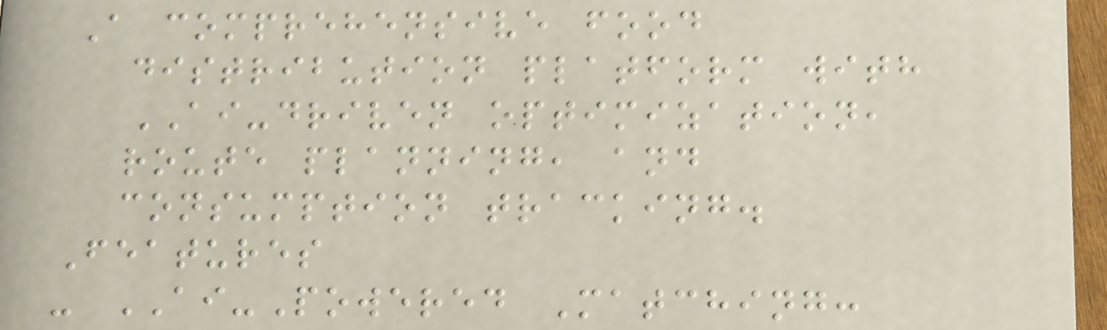A comprehensive food
distribution platform with
AI-driven optimization,
route planning, and
consumption tracking.
Features
- AI-Powered Matching:
